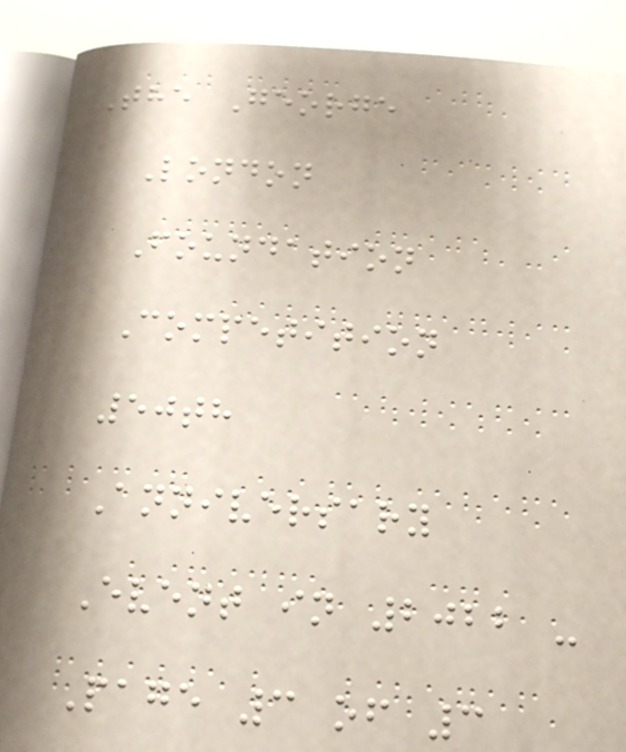The George
London
Foundation
Competition
50th
Anniversary
Event in 2022 -
Page 3 of 3
